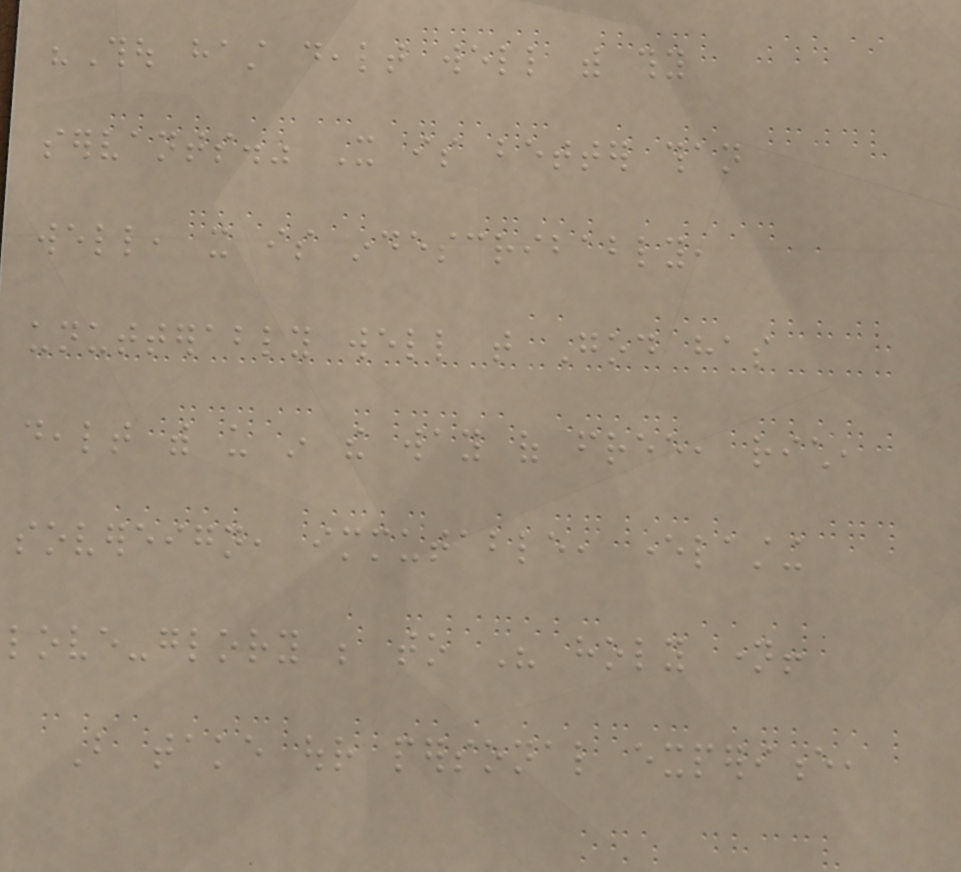"Thou hast dealt well with thy
servants." It is better than
well, it is indescribably,
unutterably well that God has
dealt with us in the way of free, rich,
sovereign, immutable, everlasting
love-glory be to His holy name!
But take our personal experience,
